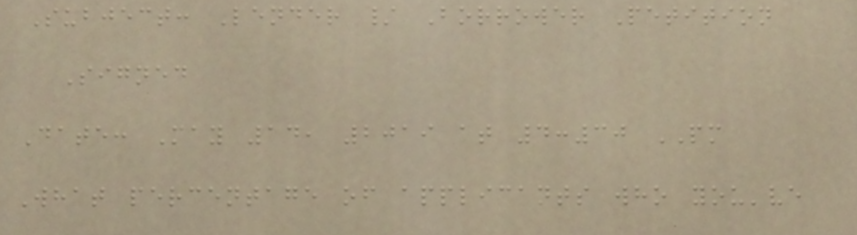Subject: Lender / Borrower Petition
Signed
Date: May 14, 2019 at 4:30 PM
What percentage of applicants who you've
